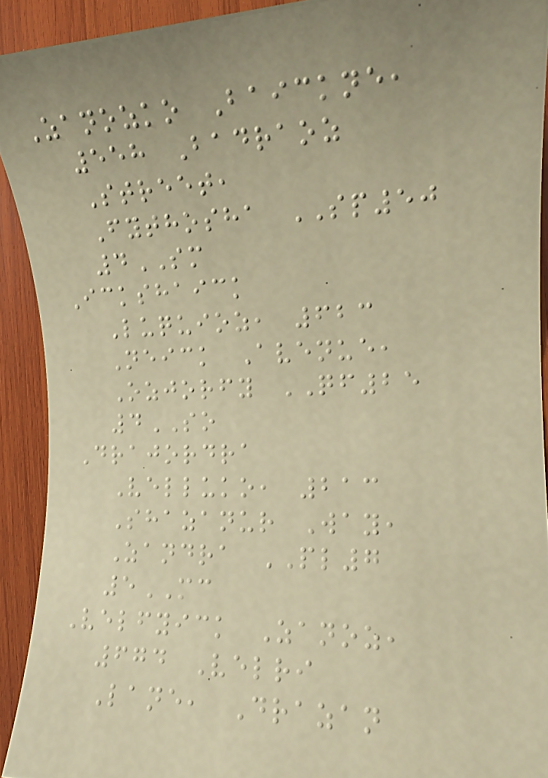Zanozko Baickne,
558 Badraoz
Street,
Fythosha SP50
4SM
Ickshaick
Luquioz, 623
Neick Avenue,
Ozjorfy QF25
4SO
Drajordra
Velluko, 213
Shazanur Way,
Zandra PL7
5MC
Velfyick Zanoz,
674 Velri
Lane, Drazan
